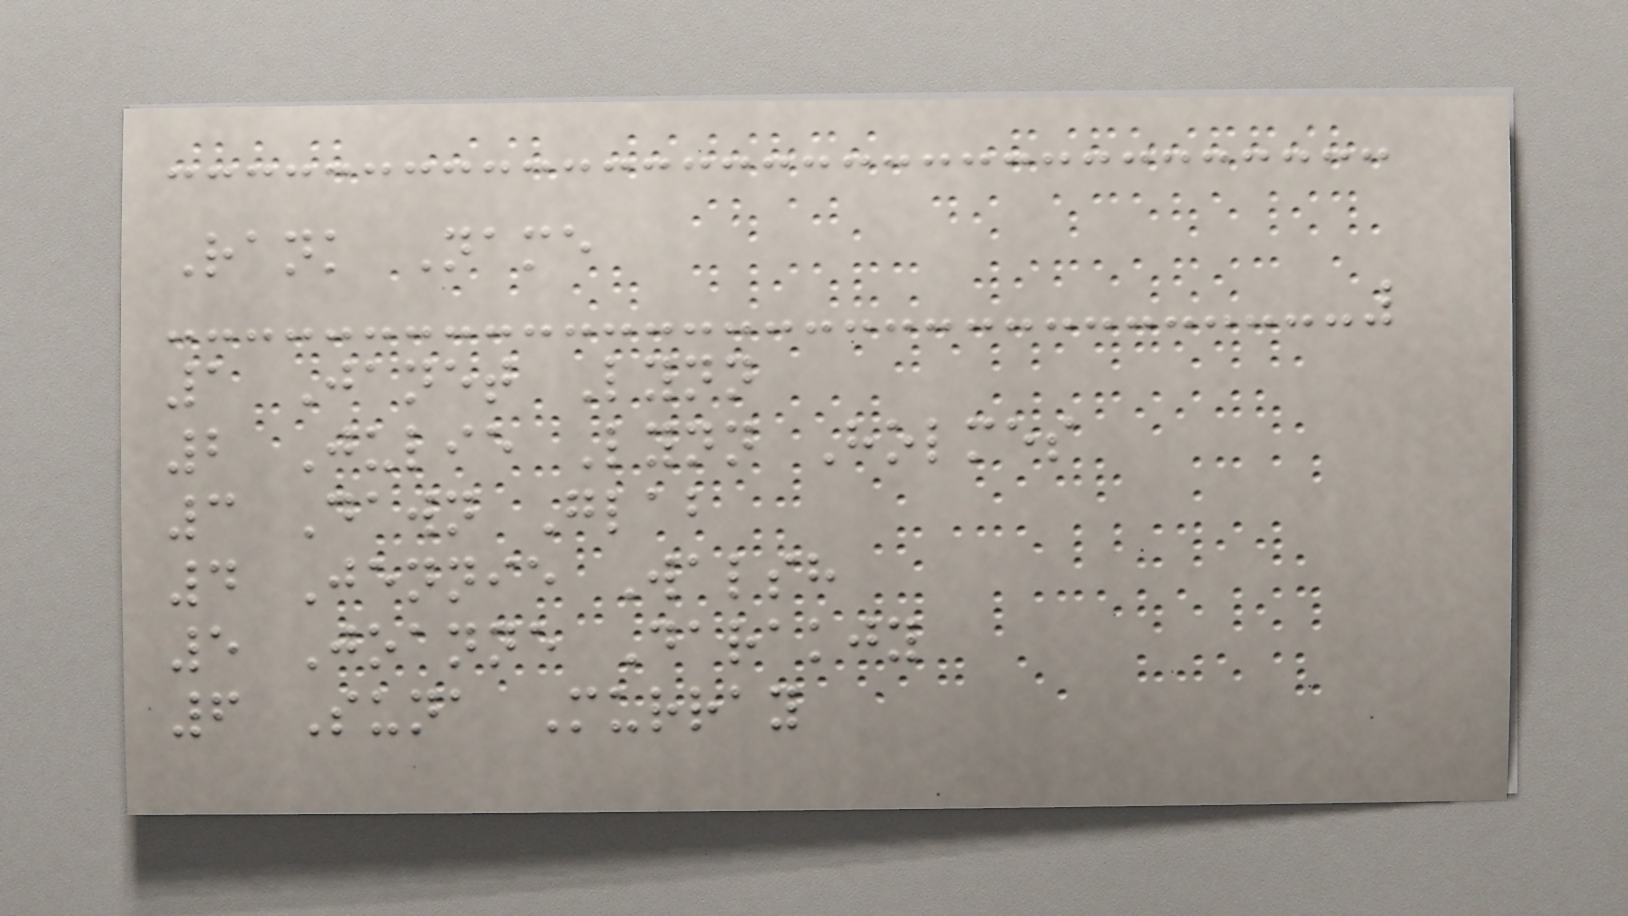Rank Name
1 Janet Lynn
2 Julie Lynn Holmes
3 Dawn Glab
4 Jennie Walsh
5 Joanne Darakjy
6 Suna Murray
